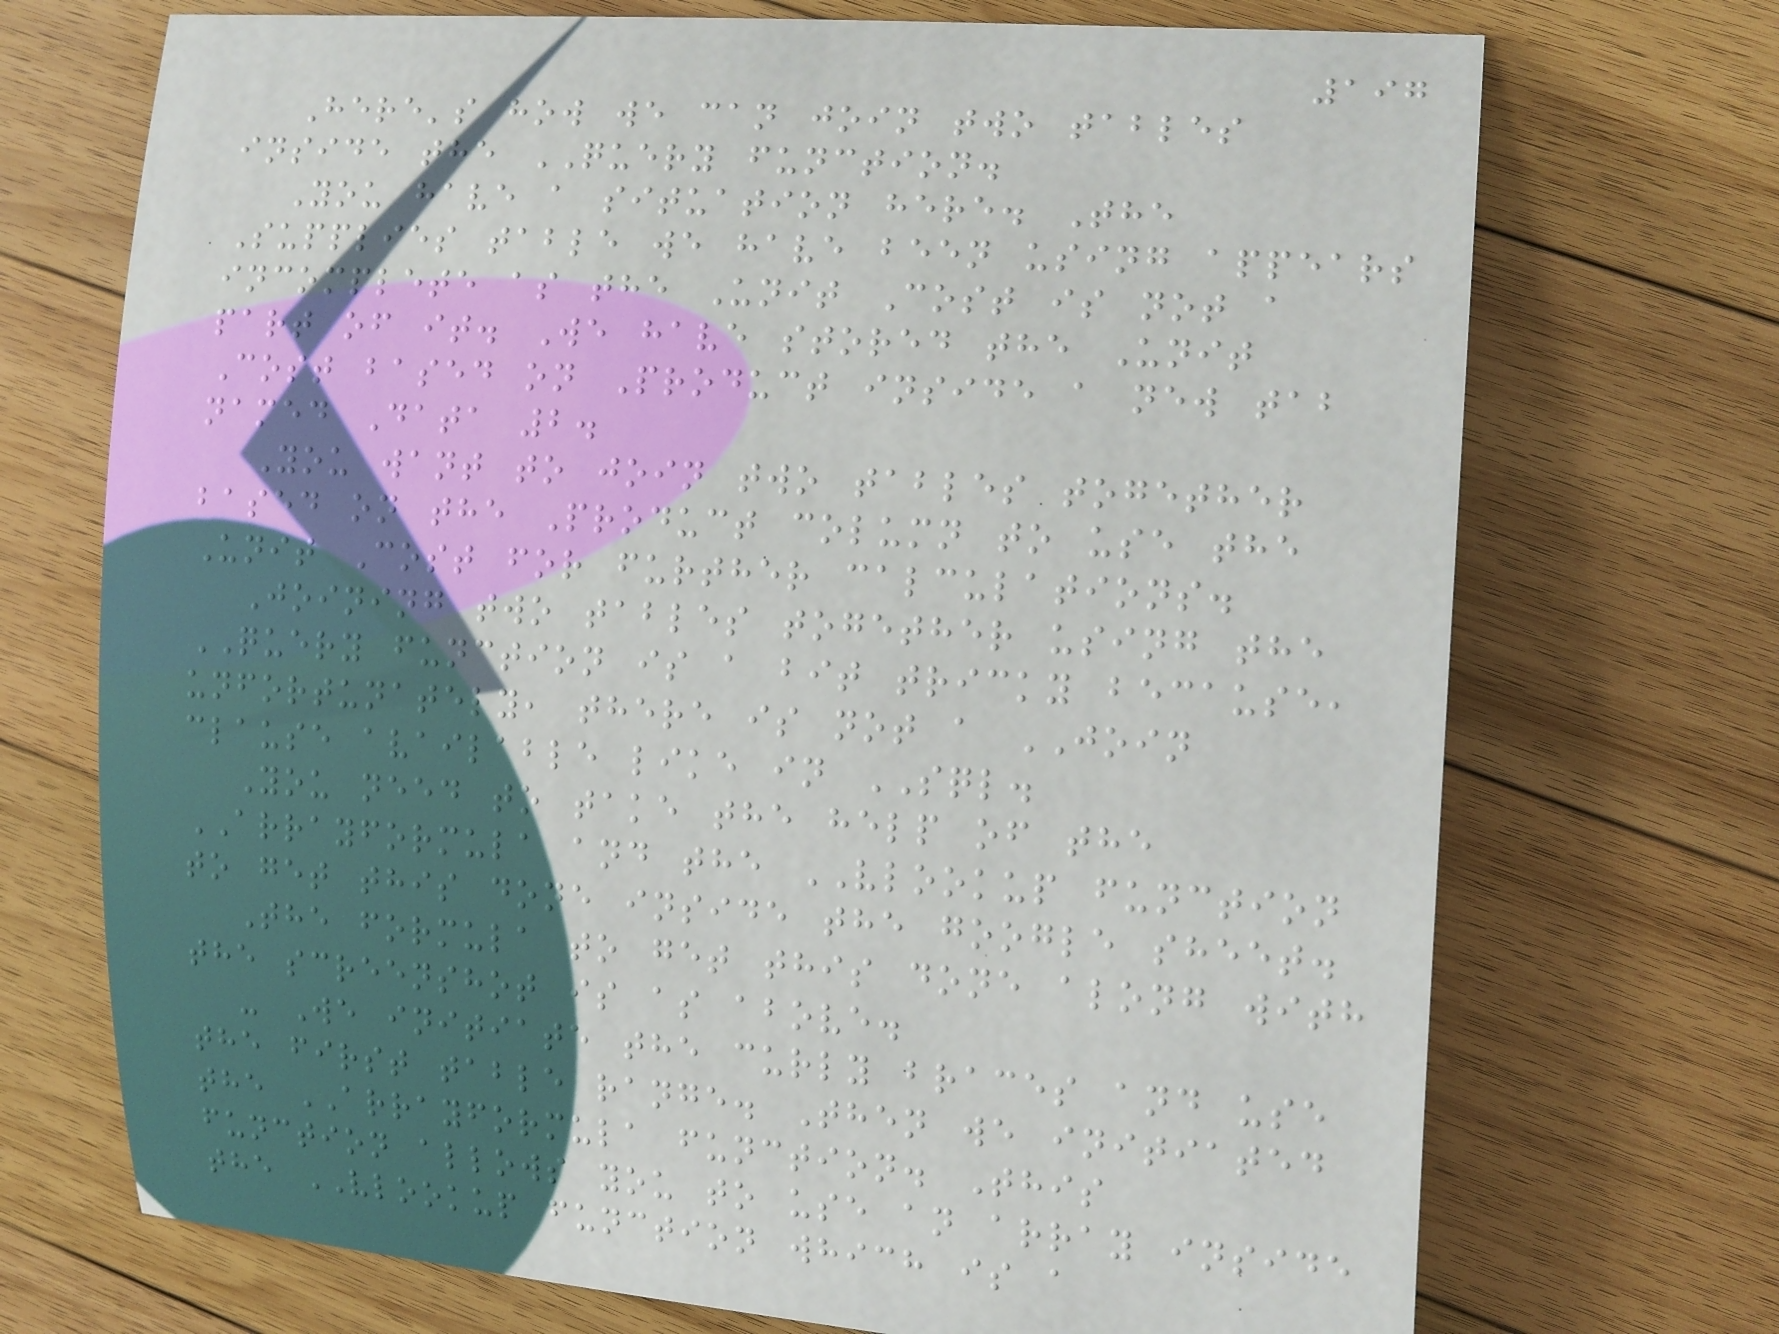197
Here's how we can join two tables
inside the QUERY function.
You have a situation here. The
Supplies table we have been using appears
incomplete as the Unit Cost is not a
part of it. We have stored the Unit
Cost based on Product inside a new tab
named Data 2.
You want to join two tables together
based on the Product column to use the
Unit Cost for further calculations.
Joining two tables together using the
QUERY function is a bit tricky because,
unfortunately, there is not a JOIN
clause available like in SQL.
You need to take the help of the
ARRAYFORMULA and the VLOOKUP function
to get this done inside the google sheet.
The formula to get this done along with
the screenshot is as above.
- We initiate the curly braces and use
the first table range. Then we initiated
the ARRAYFORMULA function. This
function allows you to use an array inside
the VLOOKUP function which is a
